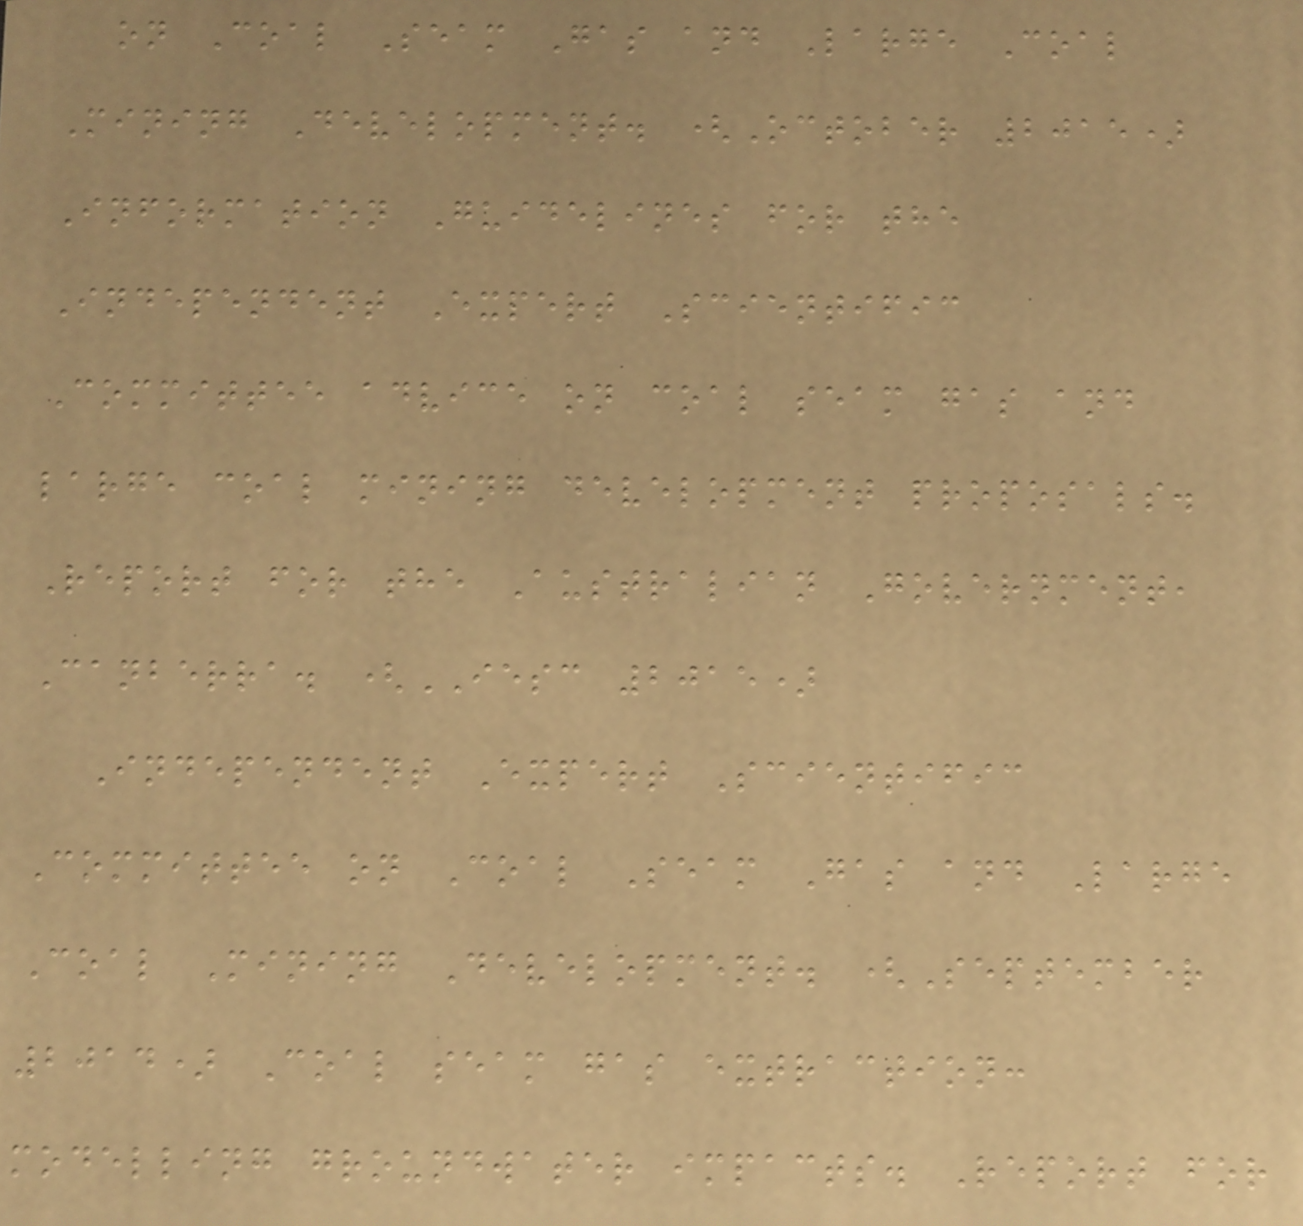on Coal Seam Gas and Large Coal
Mining Development. (October 2015)
Information Guidelines for the
Independent Expert Scientific
Committee advice on coal seam gas and
large coal mining development proposals.
Report for the Australian Government,
Canberra. (IESC 2015)
Independent Expert Scientific
Committee on Coal Seam Gas and Large
Coal Mining Development. (September
2014) Coal seam gas extraction:
modelling groundwater impacts. Report for
